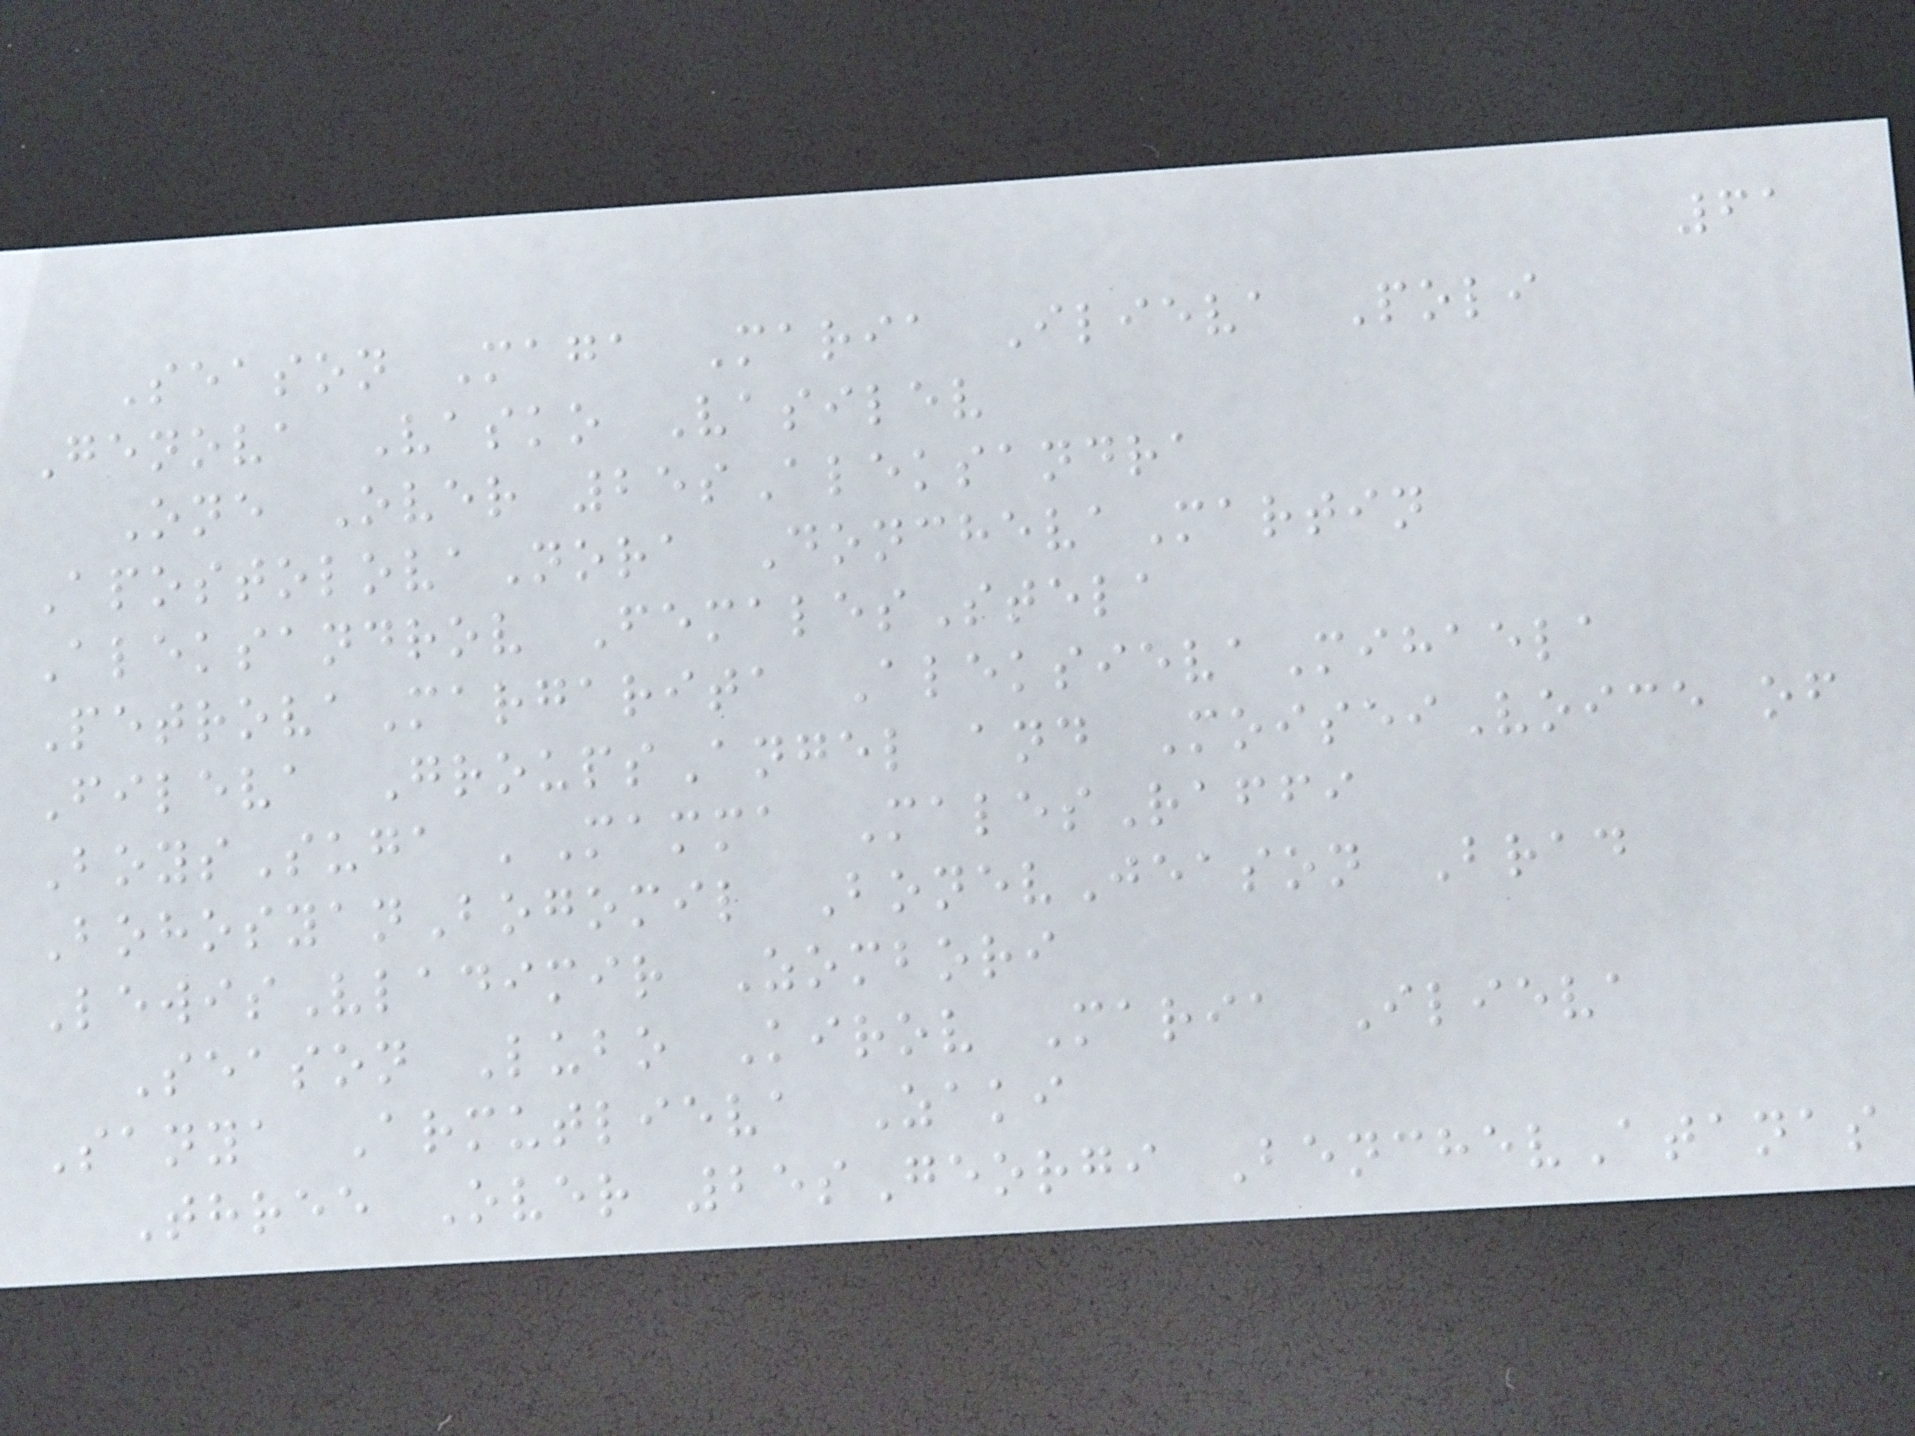61
Season Maga Maria Ilieva Poli
Genova Vasko Vasilev
One Over 25sAleksandra
ApostolovaNora DonchevaMartin
Aleksandrov FemalesStela
PetrovaMargarita AleksievaMihaela
Fileva GroupsAngel and MoiseiVoice of
BoysSuga 'Mamma MalesRaffi
BohosyanBogomil BonevJeason Brad
LewisVladimir Zombori
Season Lubo Kirov Maria Ilieva
Sanya Armutlieva Zaki
Three Over 25sGeorgi BenchevAtanas
